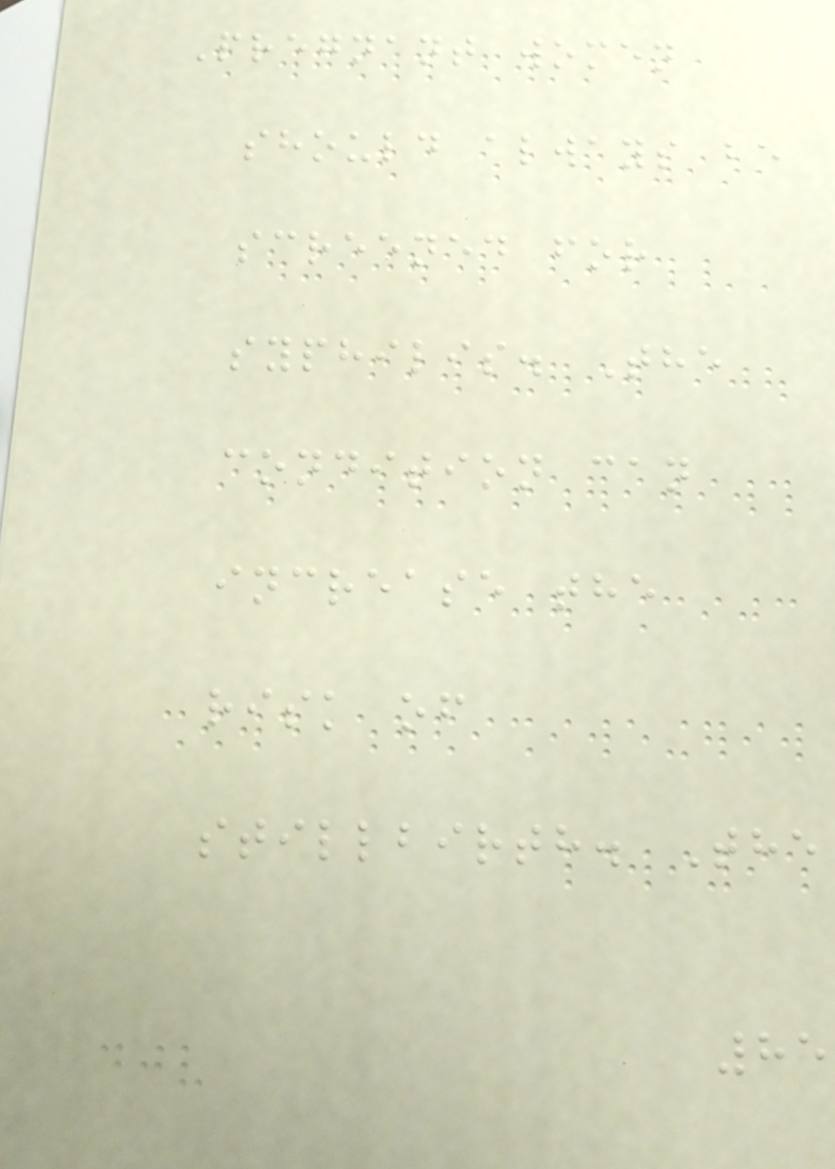Pregnant women
should always be
screened for
syphilis. The
condition can
increase the
risk of
stillbirth. The
85
